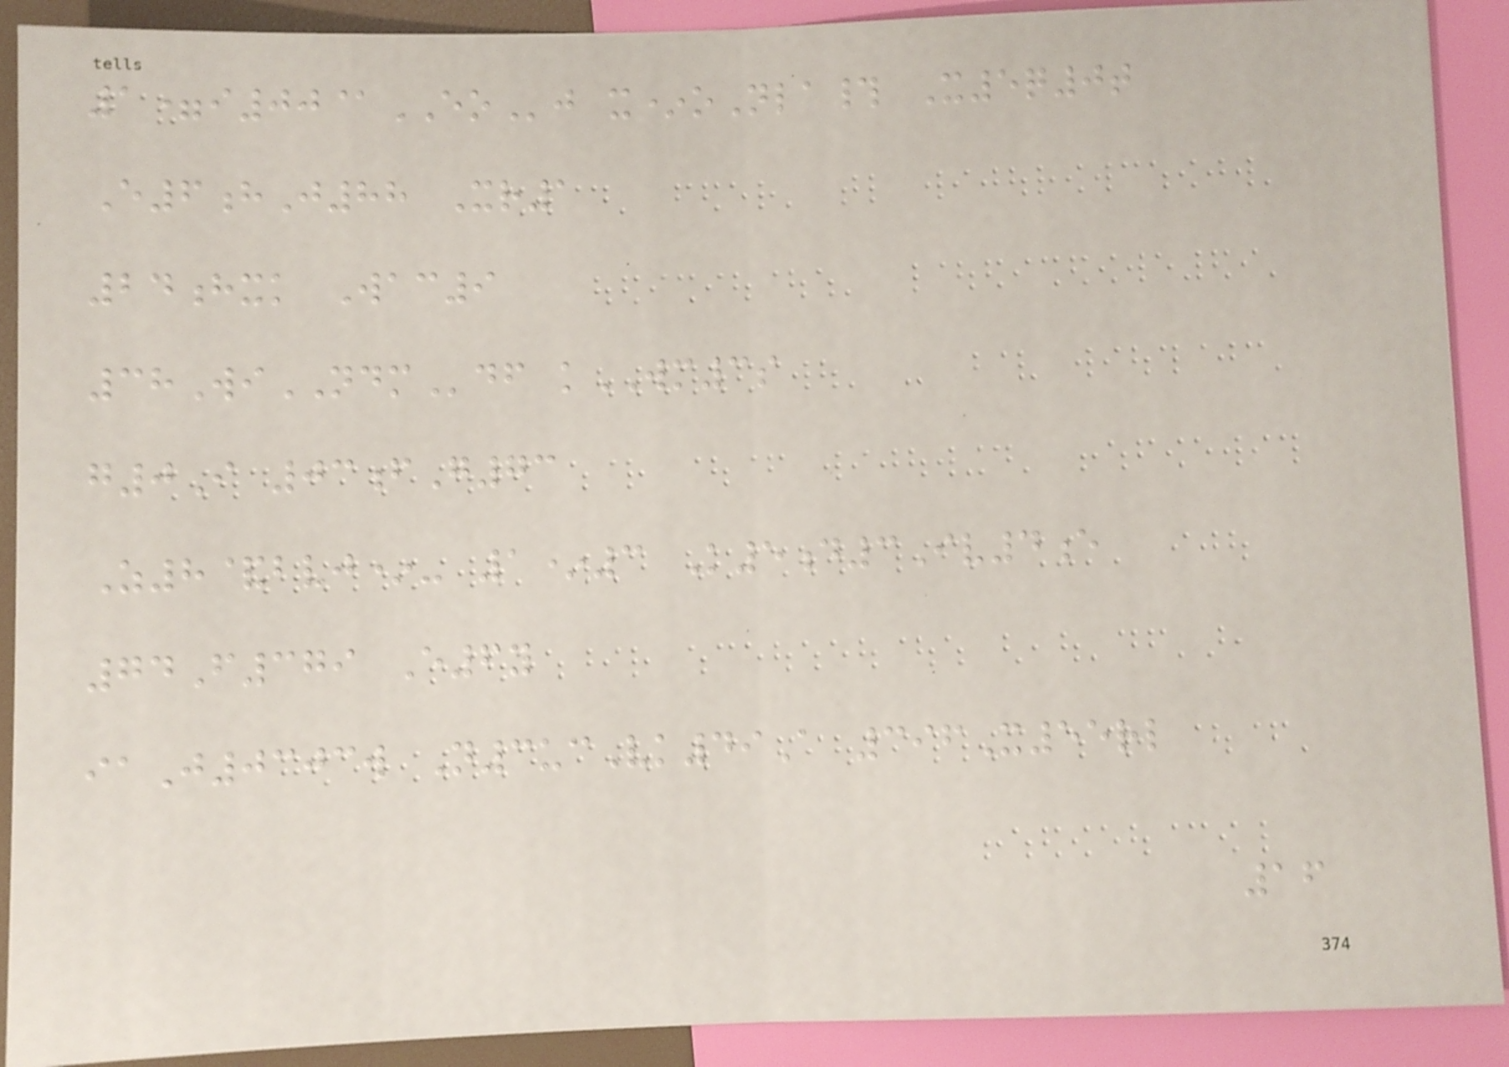1=i00@EOj x*oNla# X5q0t
E6hJ88 Xr1
24hxk Wac9
38WiNDMdf kWM3s
g0I 03fG73
Z8&bvj*- 1*3 K5d3Iv4e
74F379 E6y
iaJ0303w N3ucVk49A 396X55rl
16
